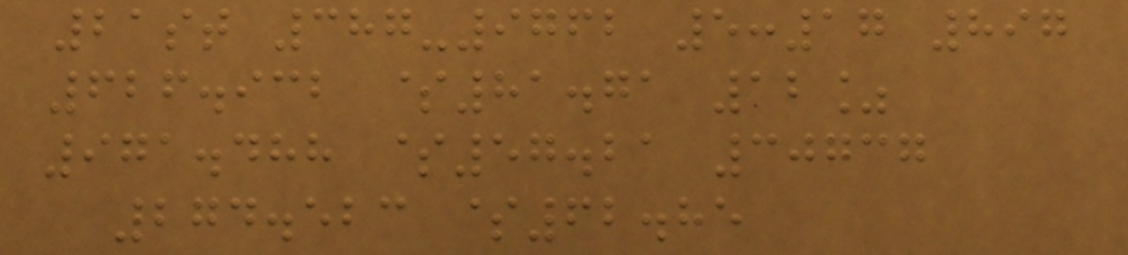21st 387-9762 5:17 897
626.932 $81.71 12%
971.488 $57.21 30737
274.523 $62.85
